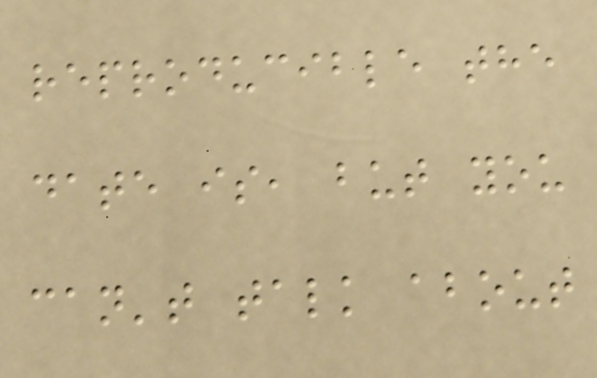reproducible the
date is, but you
can't talk about
